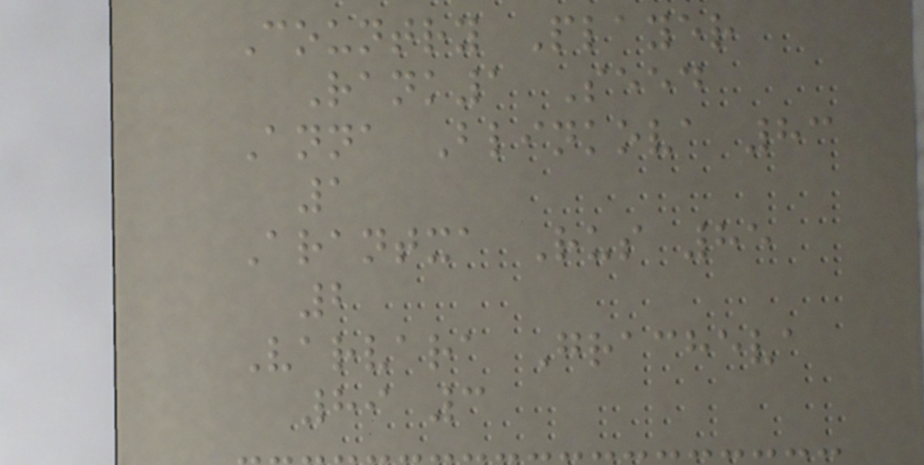Country Player
Rank1 Seed
Anna Blinkova 83
1
Arantxa Rus 85
2
Varvara Gracheva
89 3
